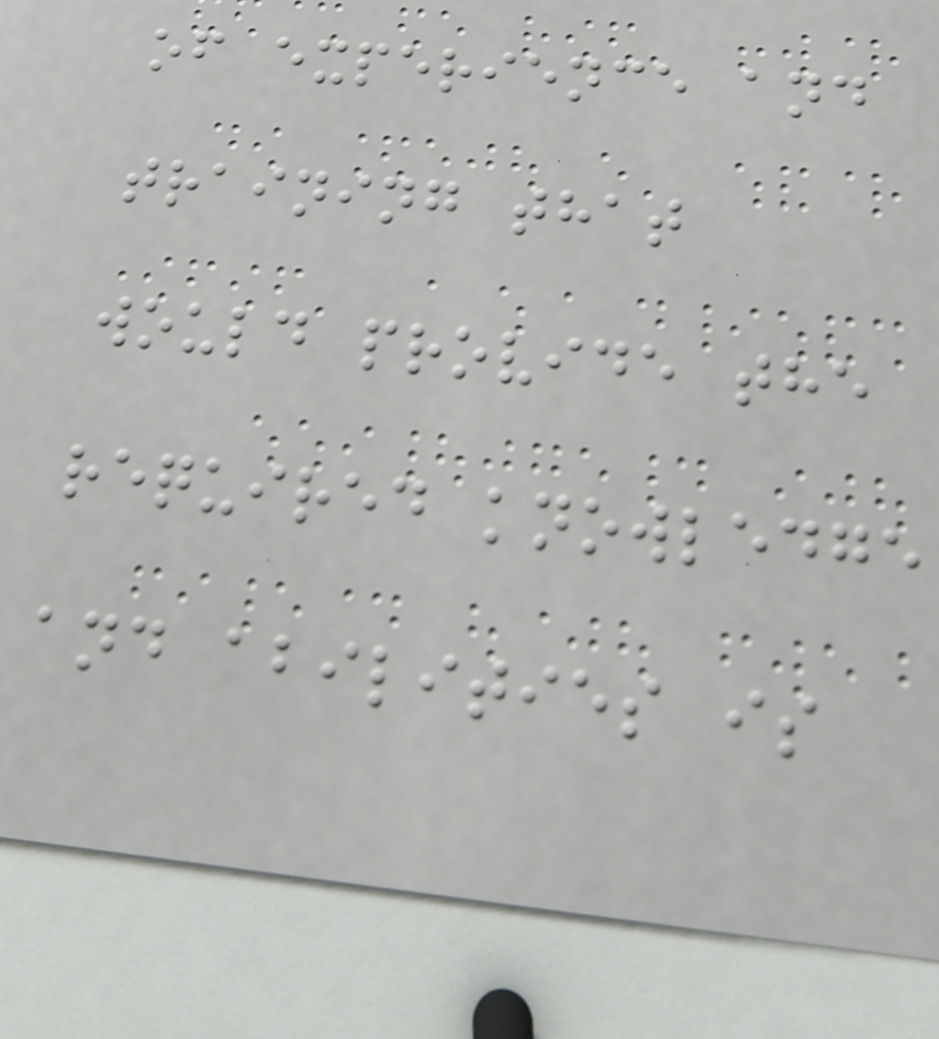of experience and
training that
would provide the
required knowledge
and abilities is
